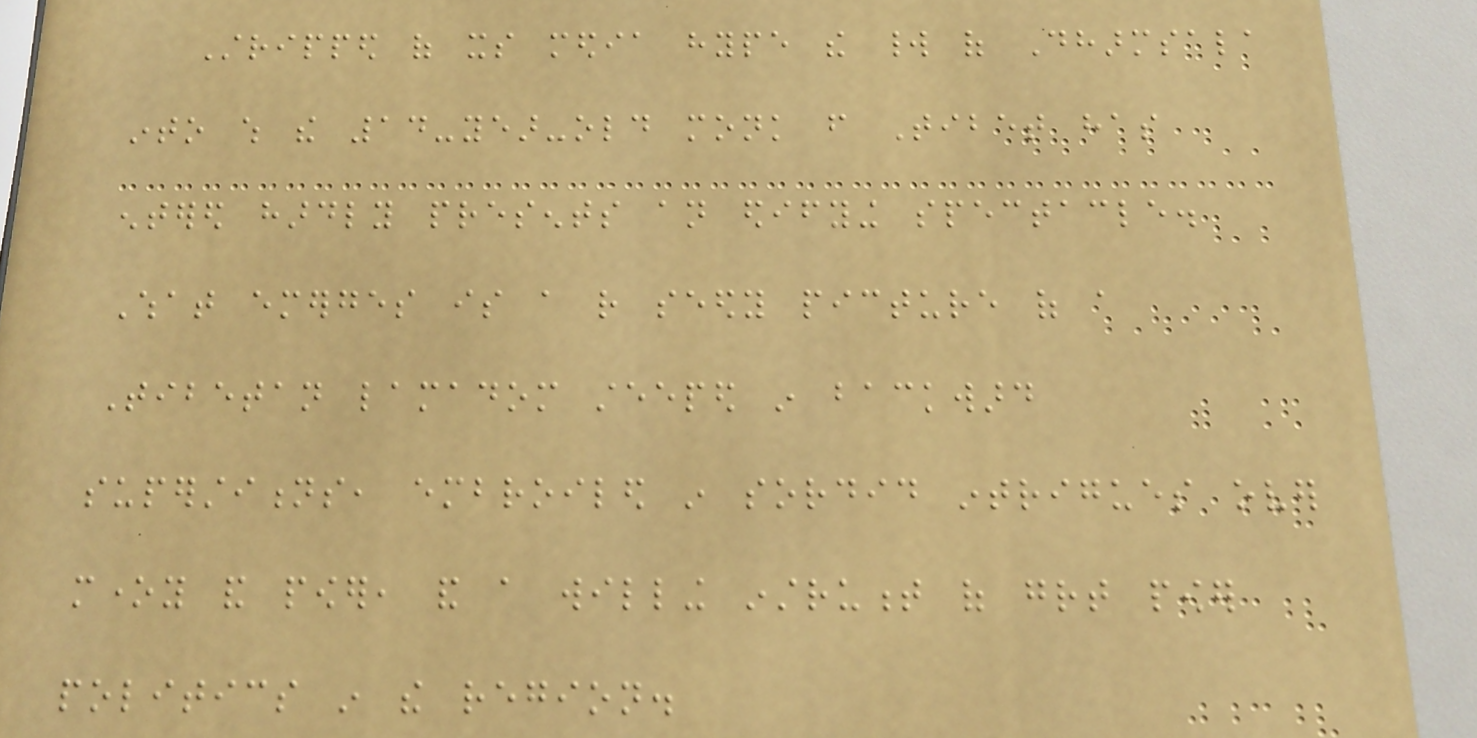Stripped of its media hype the world of Dharmsala
into which the 14-year-old monk from Tibet has
entered hardly presents an edifying spectacle.
What emerges is a rather seedy picture of a
Tibetan lamadom steeped in backward
superstitions, embroiled in sordid intrigues over
money and power, and a willing instrument of great power
politics in the region.
